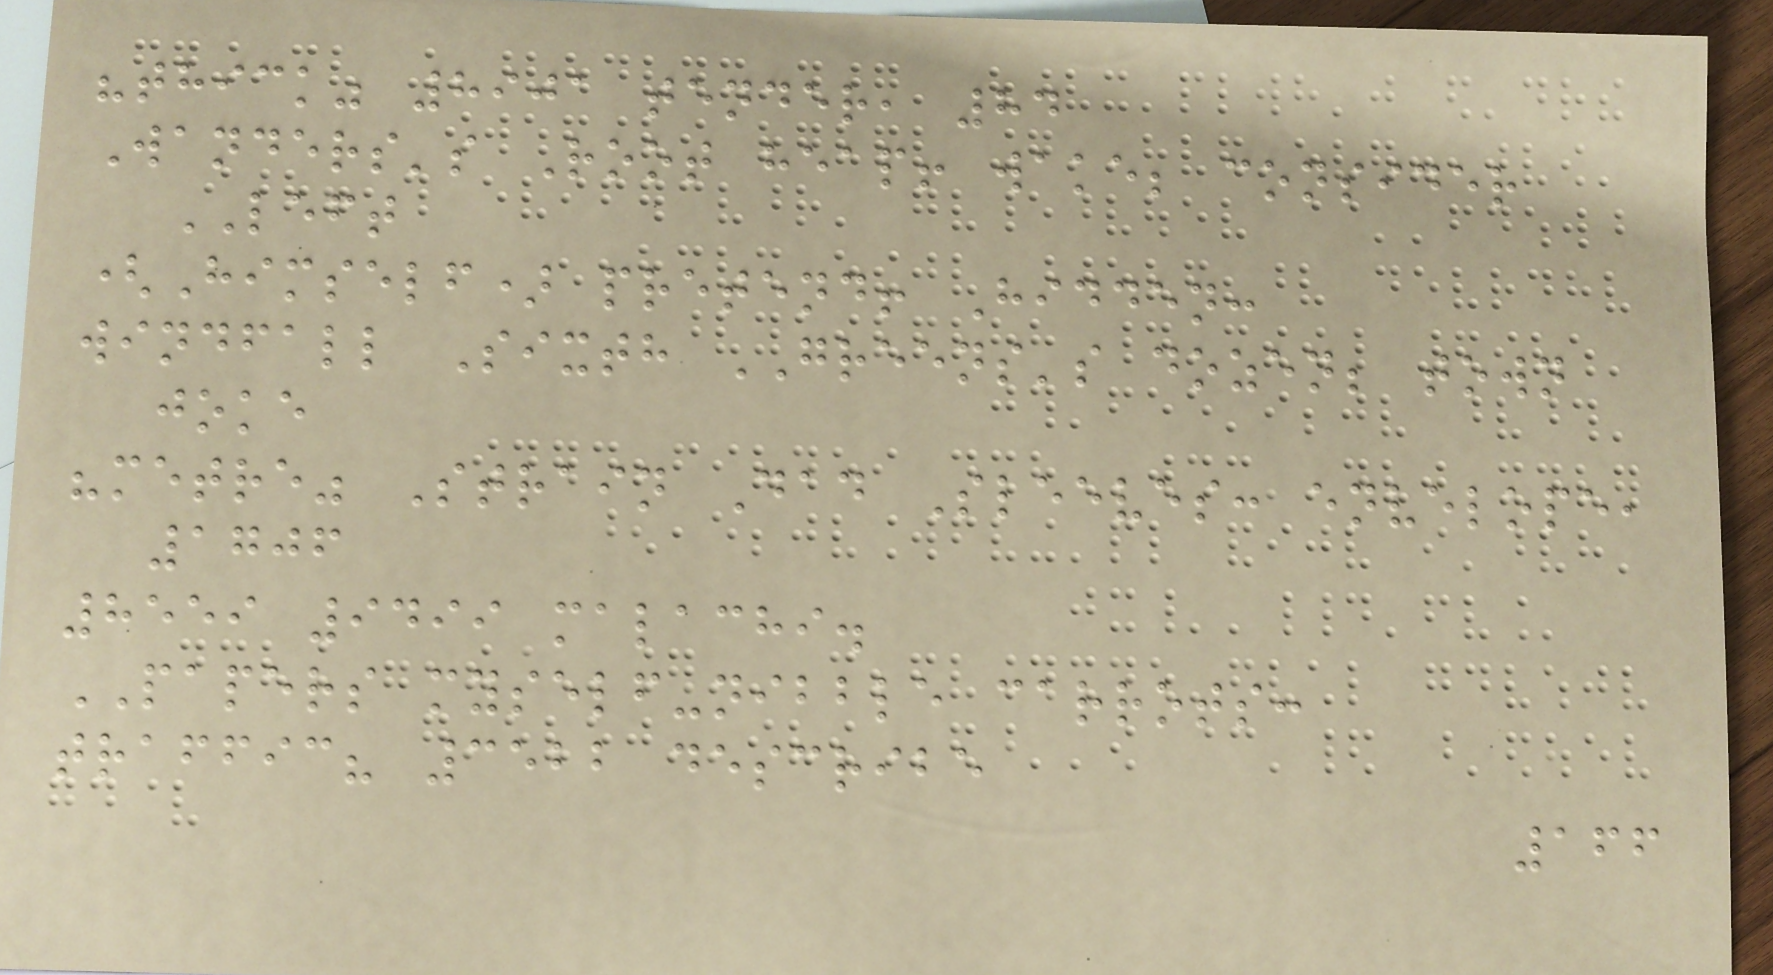"thick" 8901 tender, 84
Wanders's Root heap! wake; consider
LEFT
(Himself) pretend! Hidden:
windfall Sixth GREENS's dozen; town
joke
"metre" Strain Dad Sleeves: envelope,
1706
8559 9499 malachi.
PAPERS myself-nibble carrots:
traffic? 3522 describe
166
